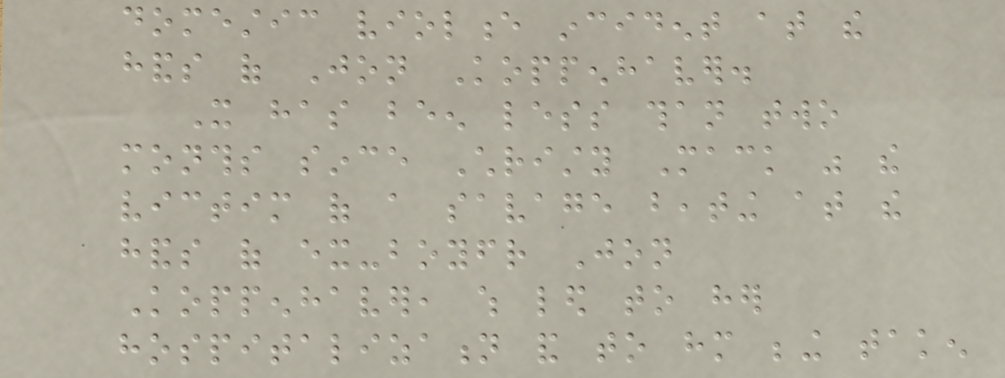domestic violence incident at the
hands of Jon Koppenhaver.
It has been less than two
months since Christy Mack was the
victim of a savage beating at the
hands of ex-boyfriend Jon
Koppenhaver, which led to her
hospitalization and to him being taken
